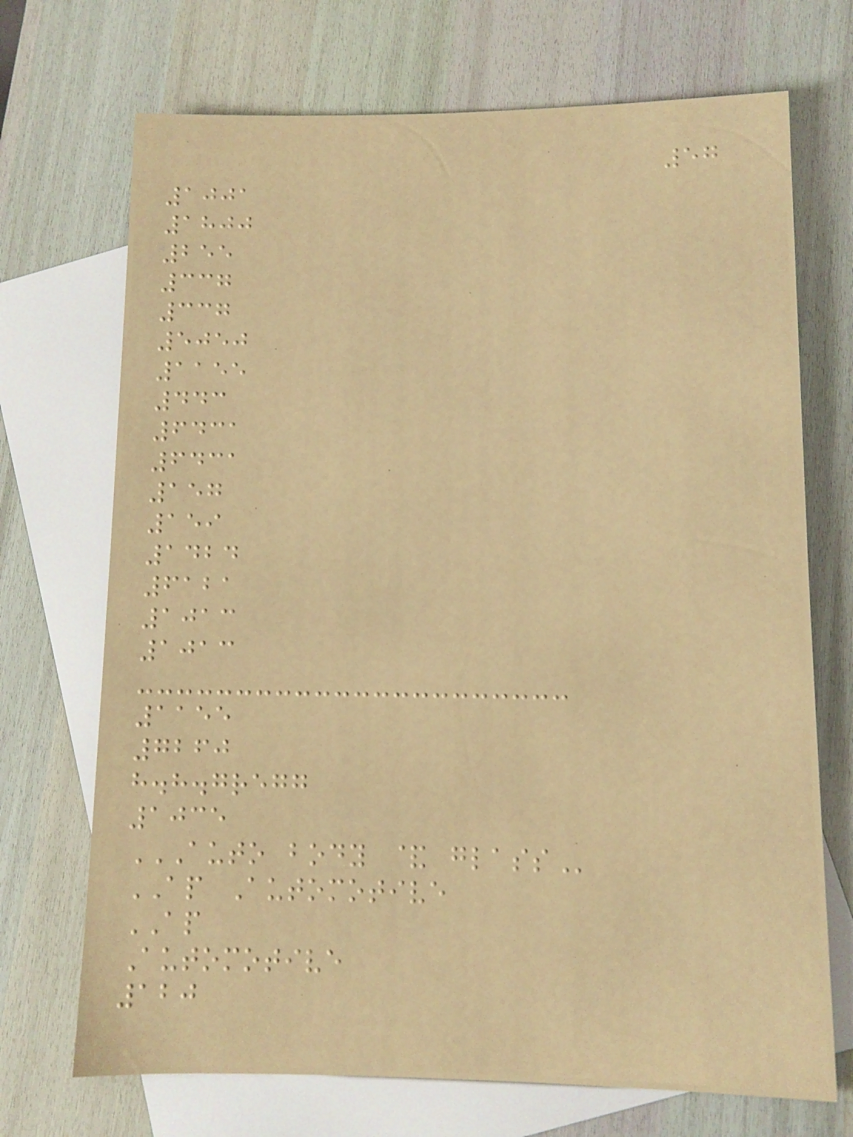57
1001
1800
255
337
337
5050
1155
443
6431
6431
157
159
1424
6121
1013
1013
1155
7260
h.h.gregg
1035
AUTO BODY & GLASS
AP Automotive
AP
Automotive
120
